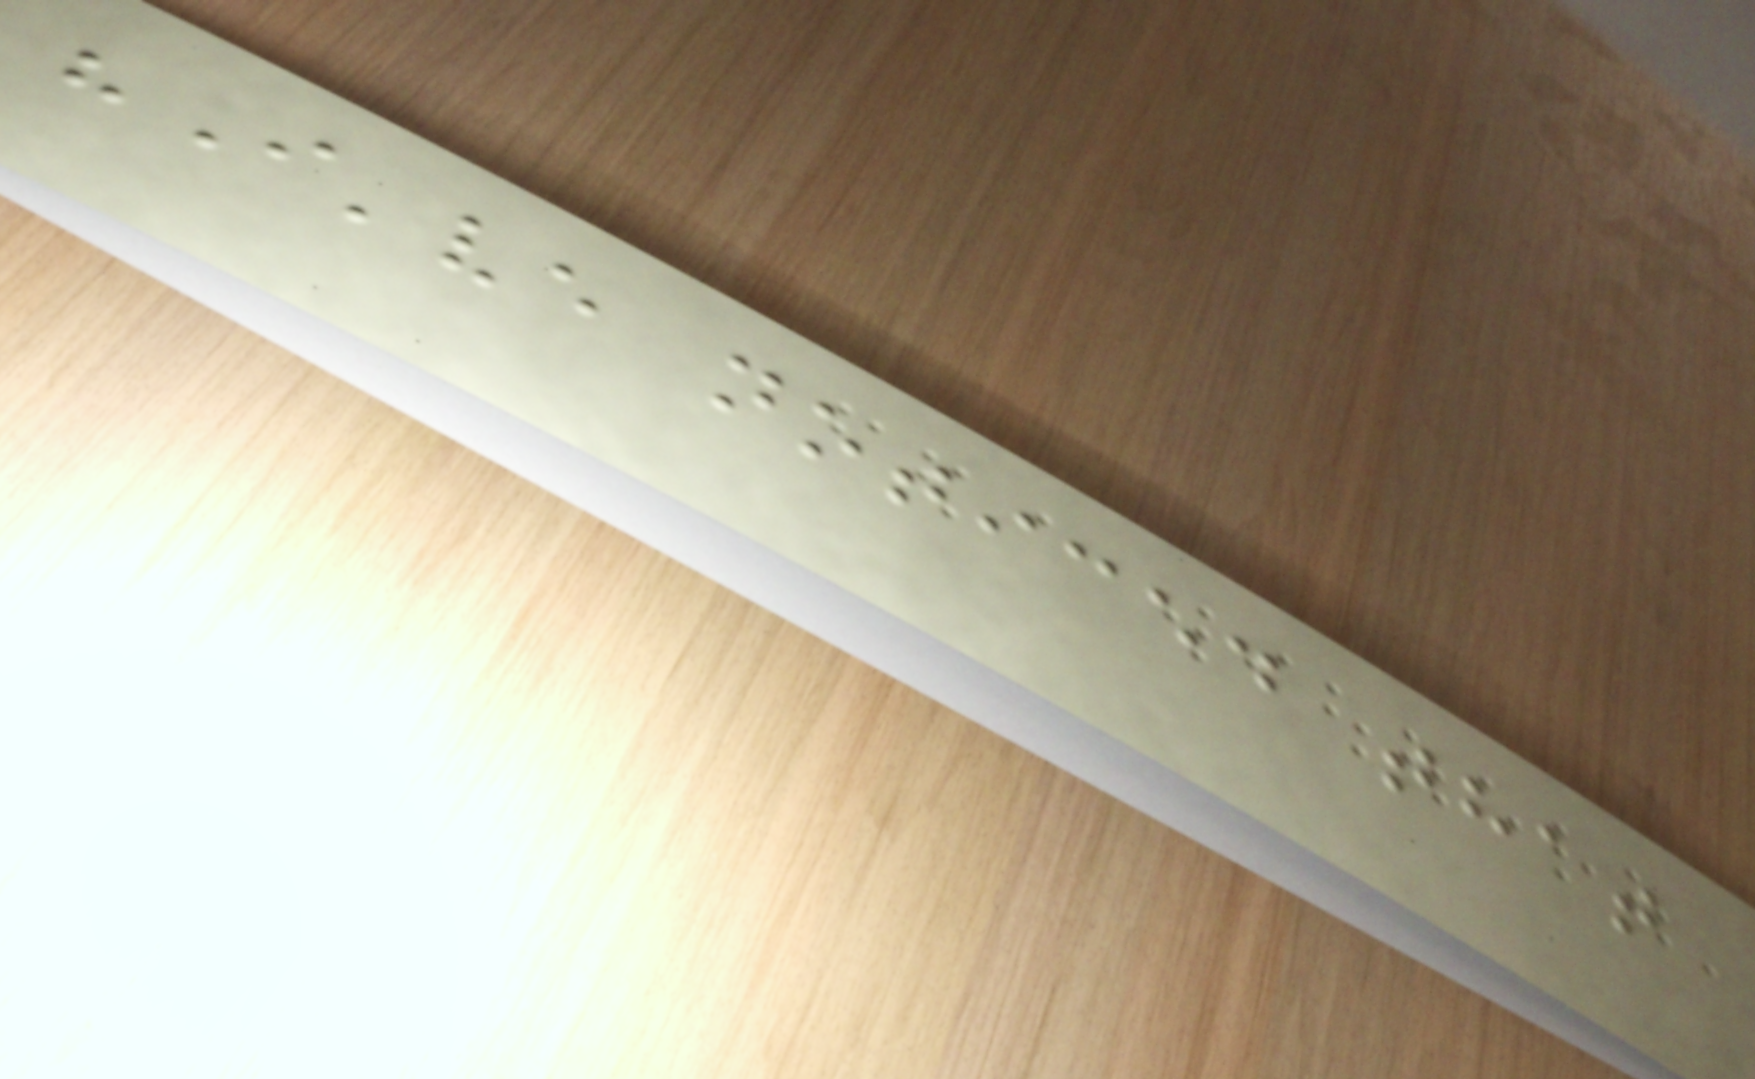"I've noticed that
